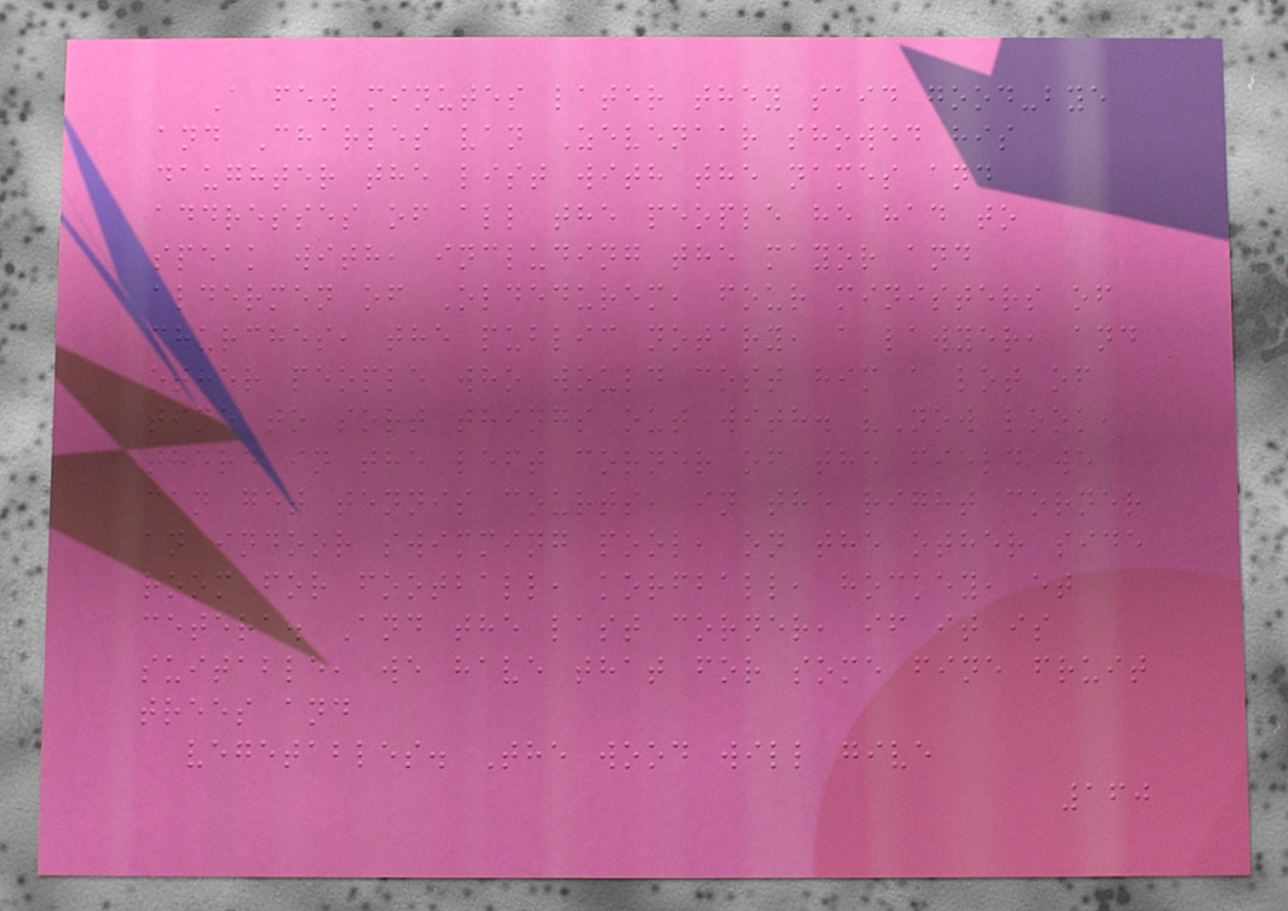A few minutes later they said good-bye
and Charles van Zevenaar showed his
daughter the list with the names and
addresses of all the people he had to
speak with, including the mayor and
aldermen of Oldedurem, four ministers of
churches, the public notary, a lawyer, and
other people who would cost him a lot of
time to sort things out with. "Now look,
there in the left corner of the field we
can get tennis courts, in the right corner
an indoor swimming pool, on the other side
room for football, korfball, hockey, et
cetera. And the last corner, if it is
suitable, we have that for some fine fruit
trees and
vegetables. The wood will give
160
